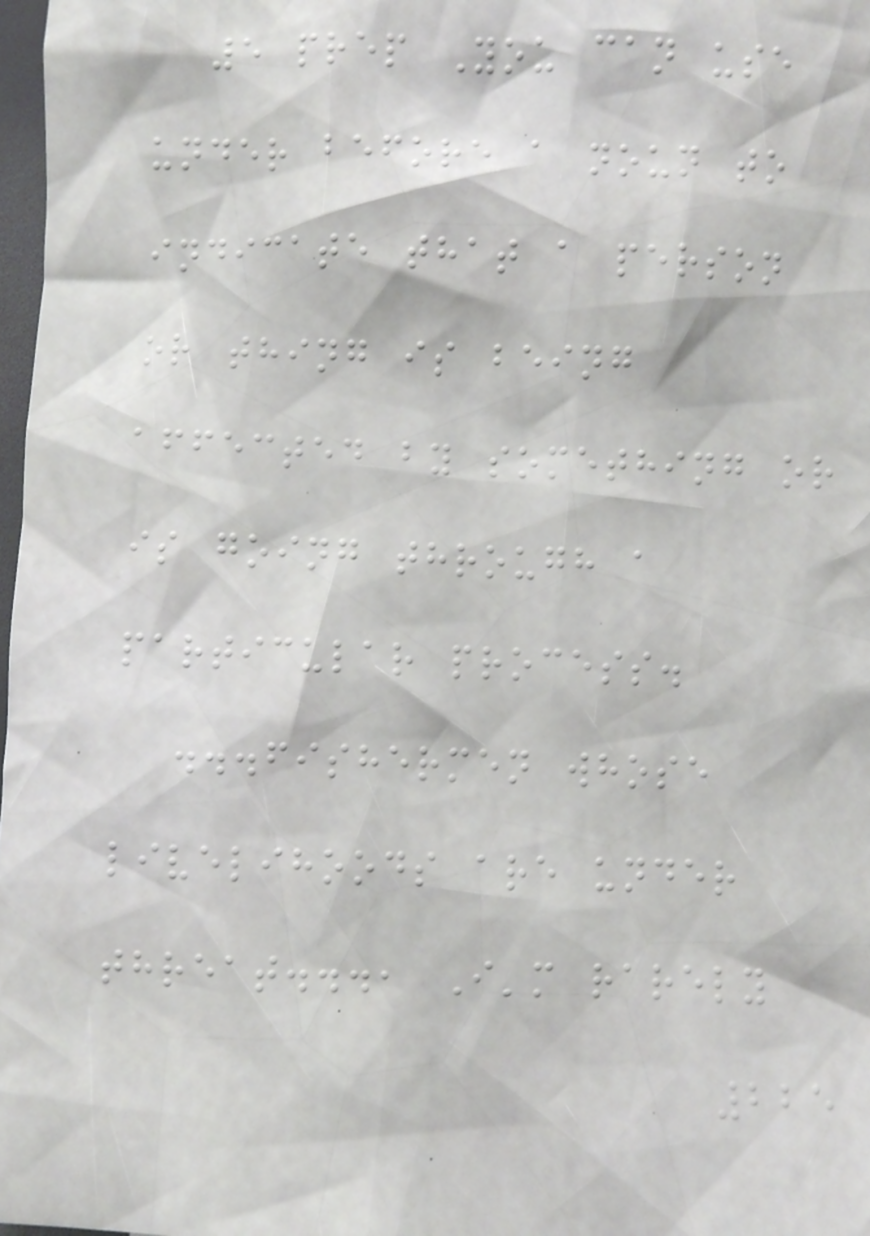5 prep You can use
under before a noun to
indicate that a person
or thing is being
affected by something or
is going through a
particular process.
...fishermen whose
livelihoods are under
threat..., I'm rarely
225
